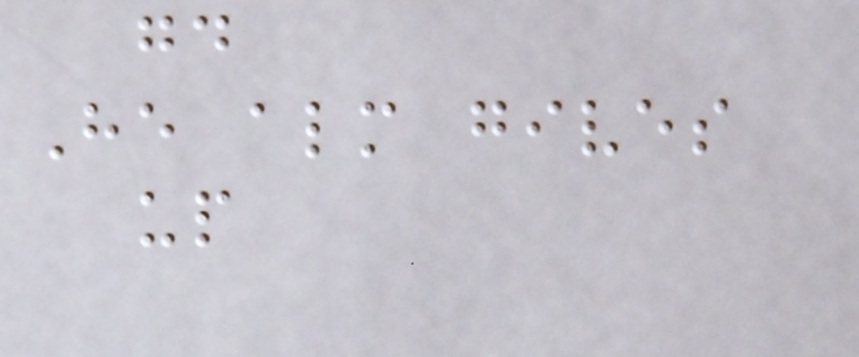good
He almost gives
up
